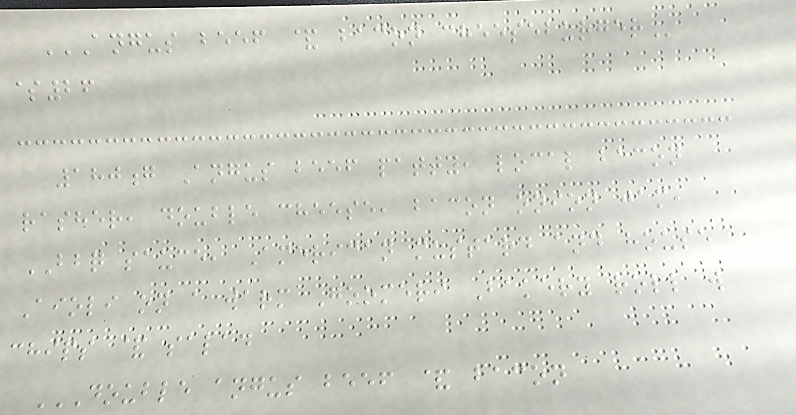ANGUS BEEF & BACON CHEESEBURGER
$26
180g Angus beef patty, local bacon
rasher, double cheese, bacon onion jam,
BBQ sauce, American mustard and house
Aioli on a warm Goomeri Bakery roll w
chips & salad
DOUBLE ANGUS BEEF & BACON
